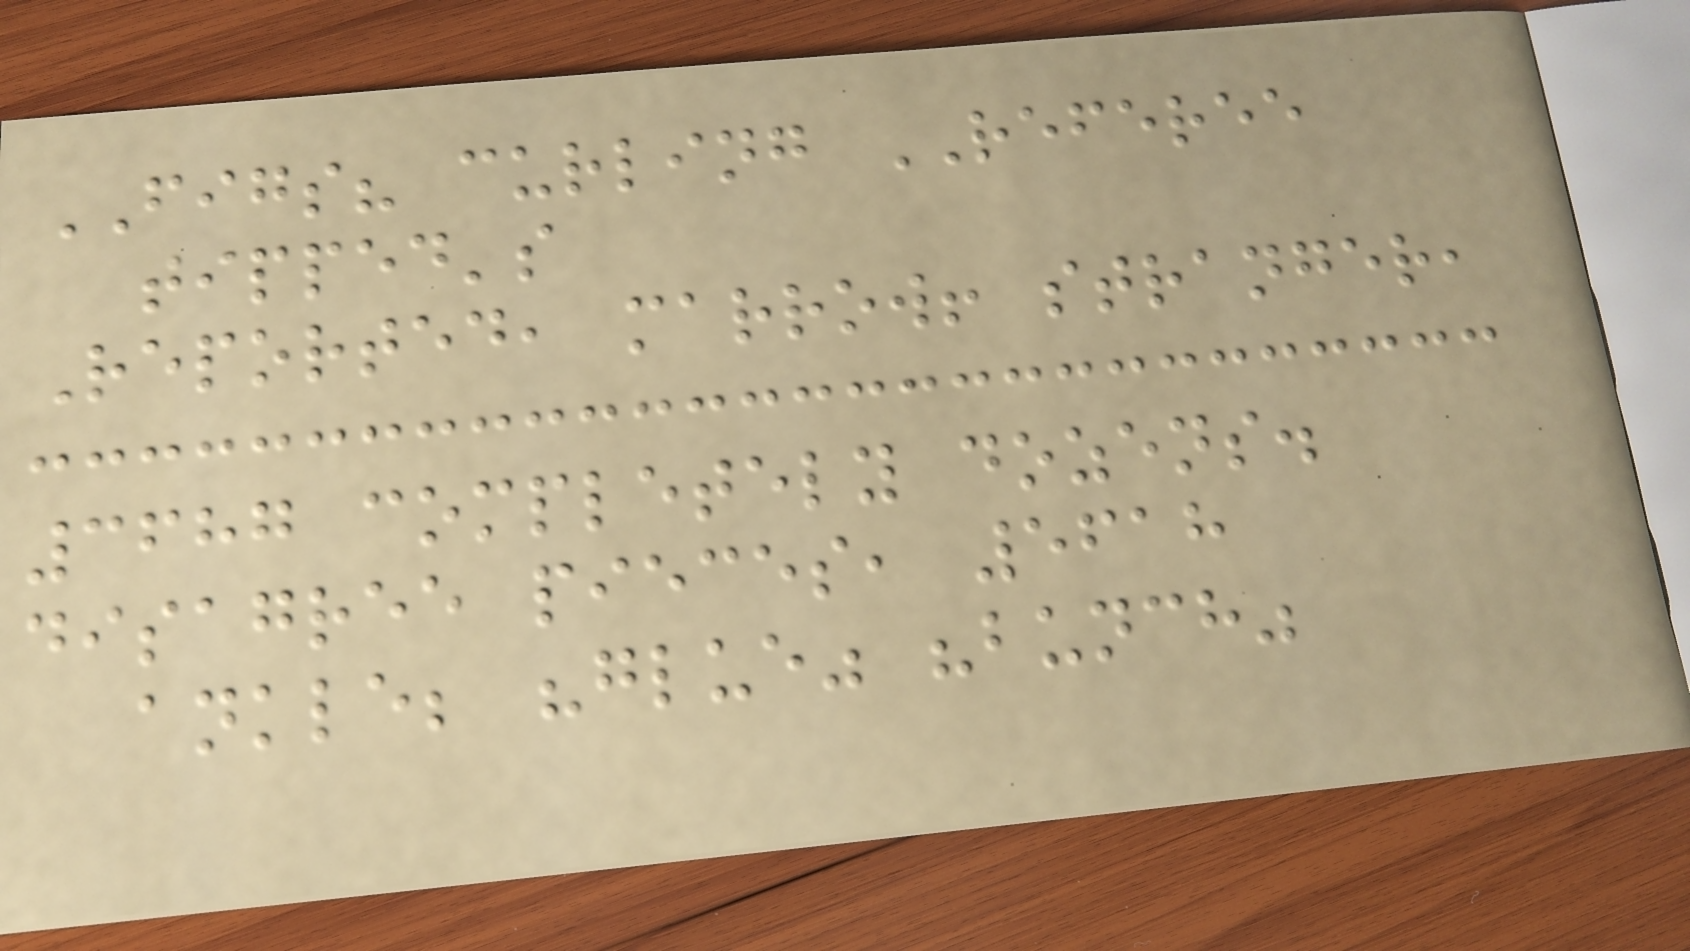FIGS? curling REFEREE
tipped's
Reported, marrow! stranger,
3687 completely dozens.
disagree pieces, 5618
ankle; "glue" "bunch"
